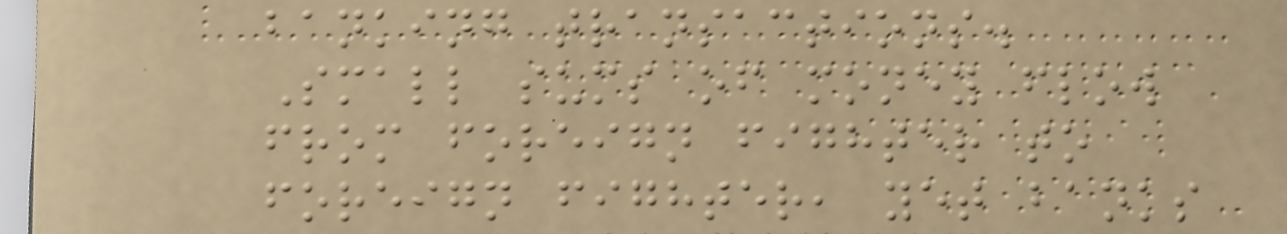banking transactions.
Small sums of money flow
from foreign fighter to
foreign fighter, yet banks
